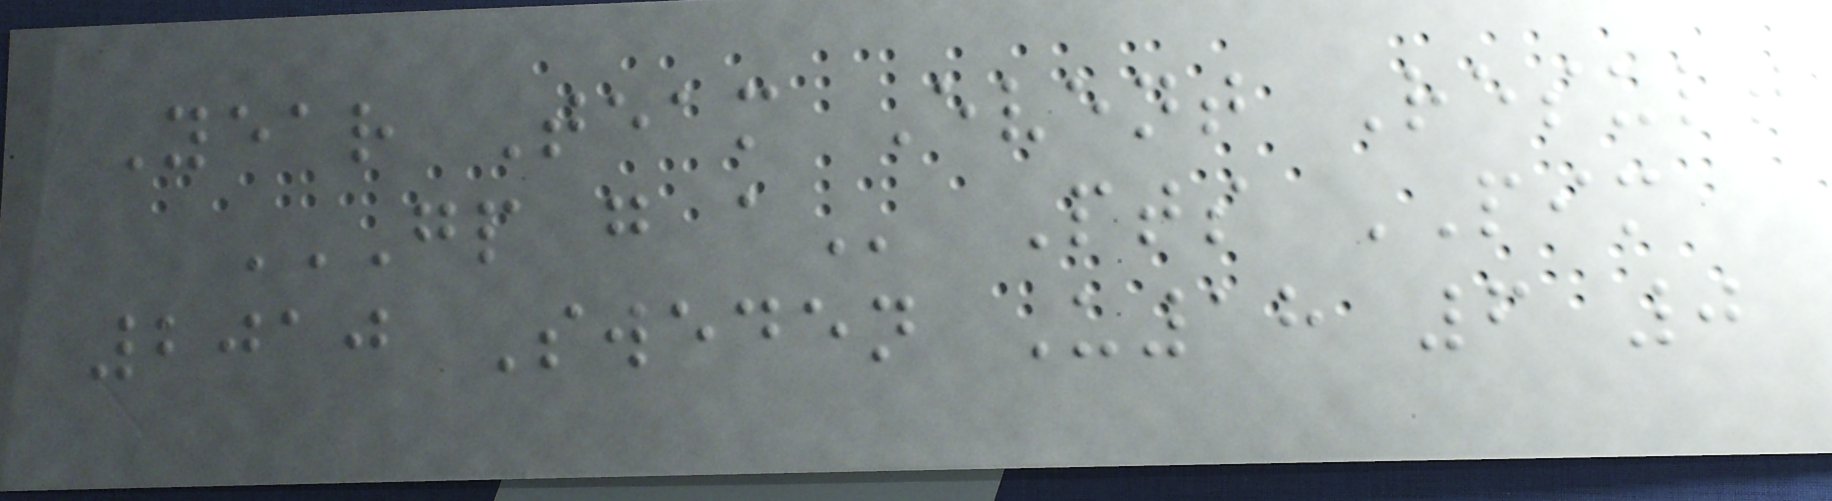Year Team Event Result
GP G A Pts PIM
2010 Sweden U18 6 0
